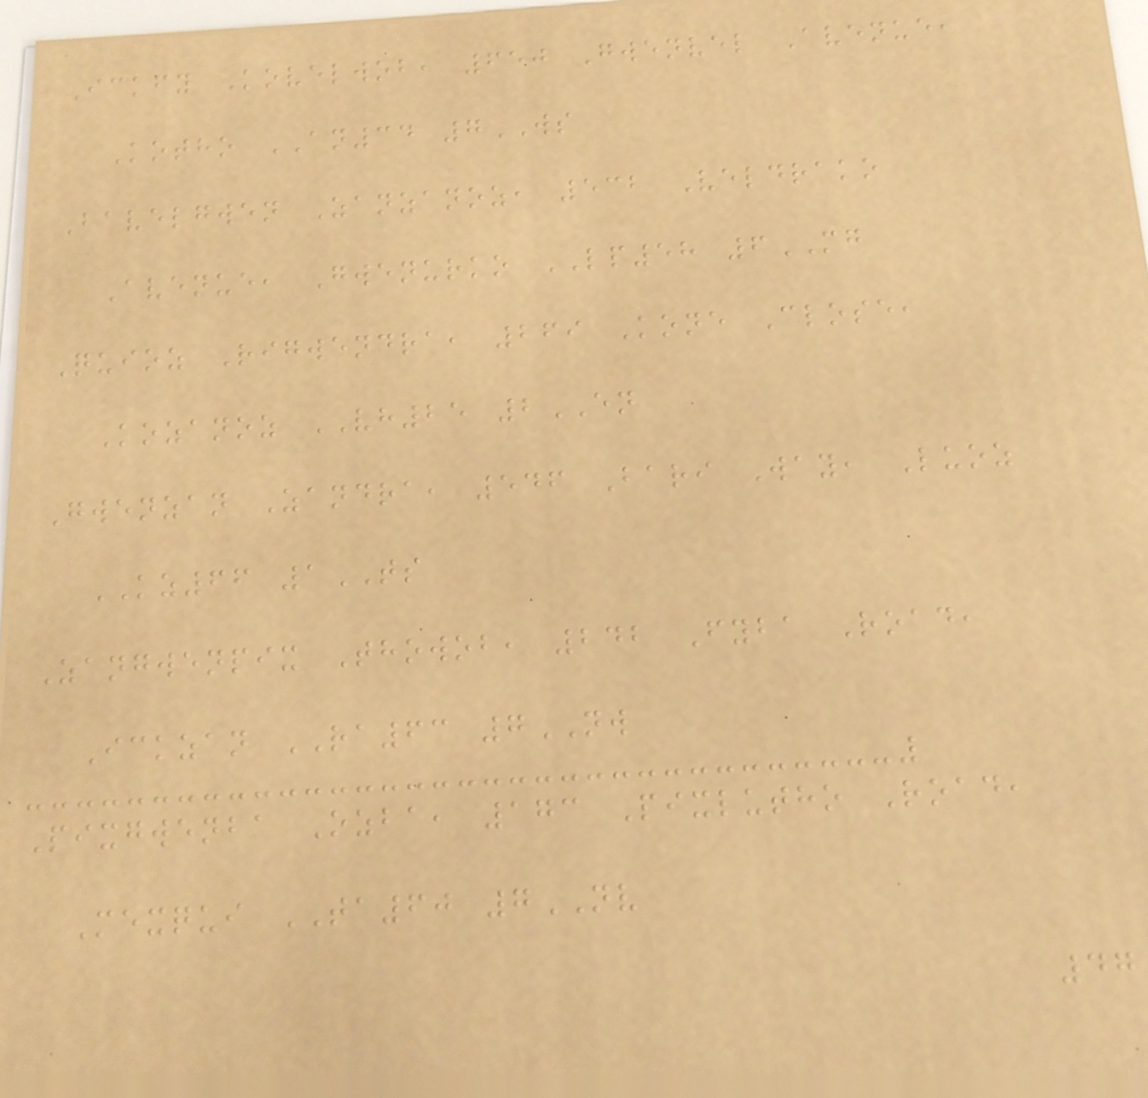Ickfy Kovelwob, 650 Gwenvel Avenue,
Kotho AN34 7WS
Bavelgwen Zanzanoz, 532 Veldrako
Avenue, Gwenurko LP58 6MG
Quioz Rigwendra, 269 Kone Close,
Kozanoz VH25 2EN
Gwenzan Zandra, 546 Bari Way, Luoz
KZ66 1TS
Zangwenpix Thowob, 242 Fyba Road,
Ickzan RA63 7NW
Pixgwenba Ozba, 173 Pixlutho Road,
Mexqui TA60 7NV
47
